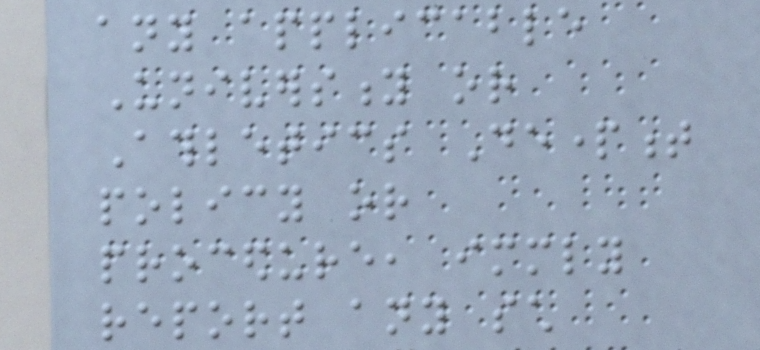any applicable
University or
Athletics Department
policy or
procedure, immediately
report any such
